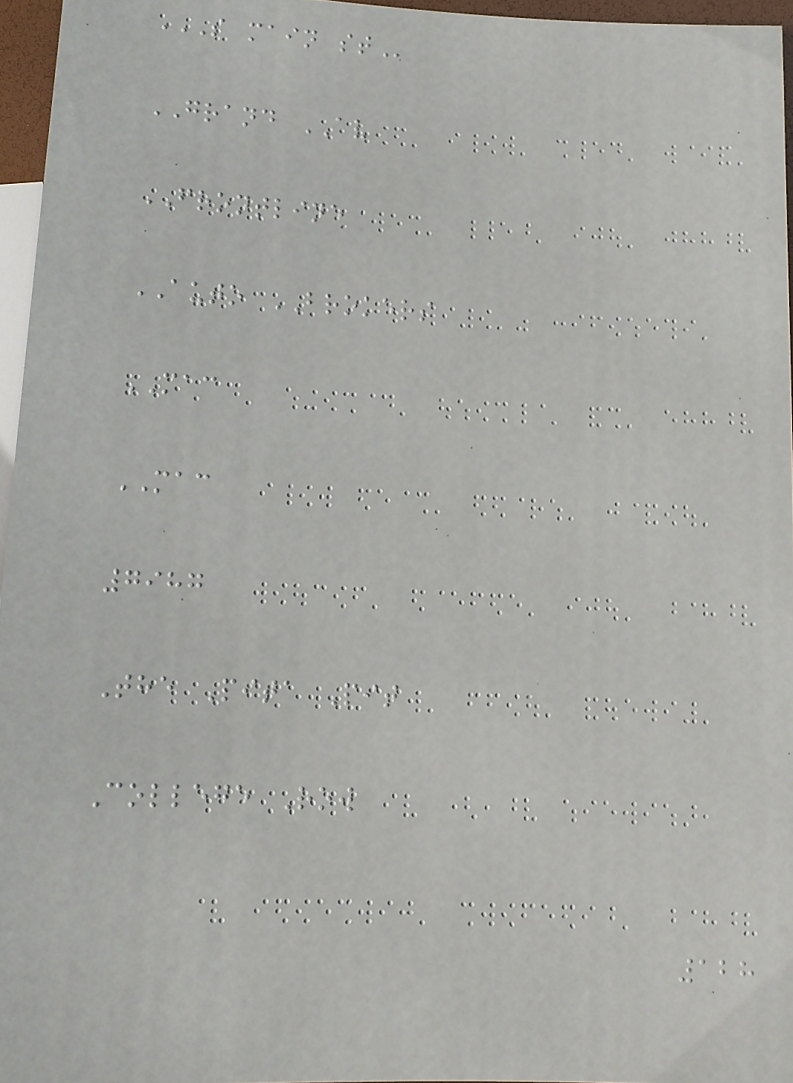S MAIN ST
GRAND AV
FRONTLINE
AUTO BROKERS
MAC
MAC
7987
The Pita Pit
College Row
128
